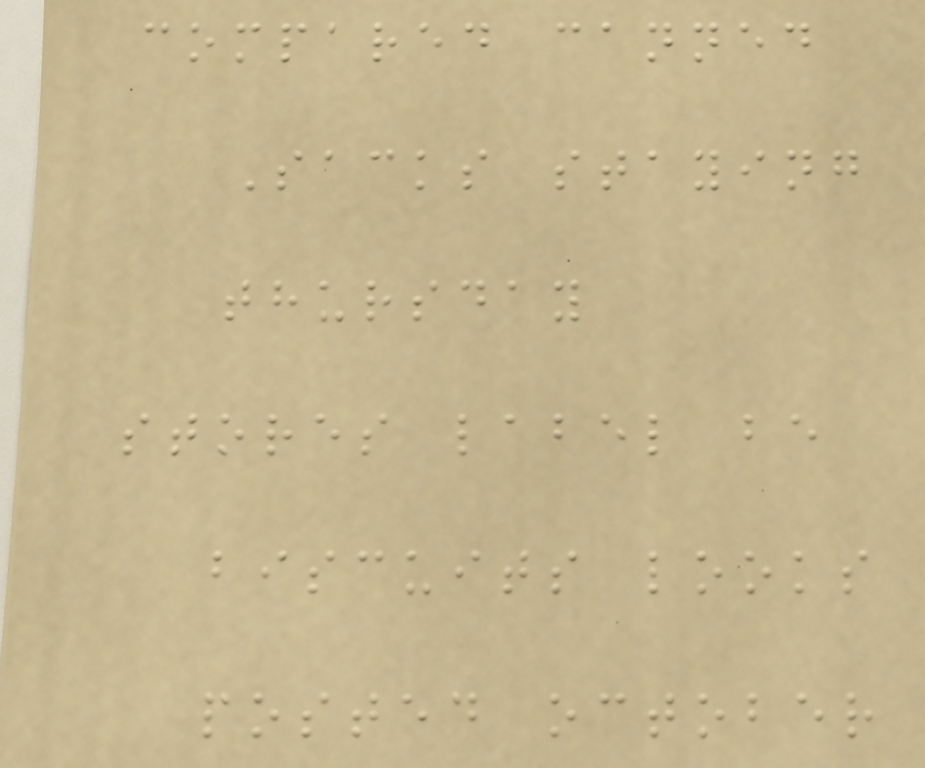compared canned
Sacks staying
thursday
stores label be
biscuits looks
posted october
